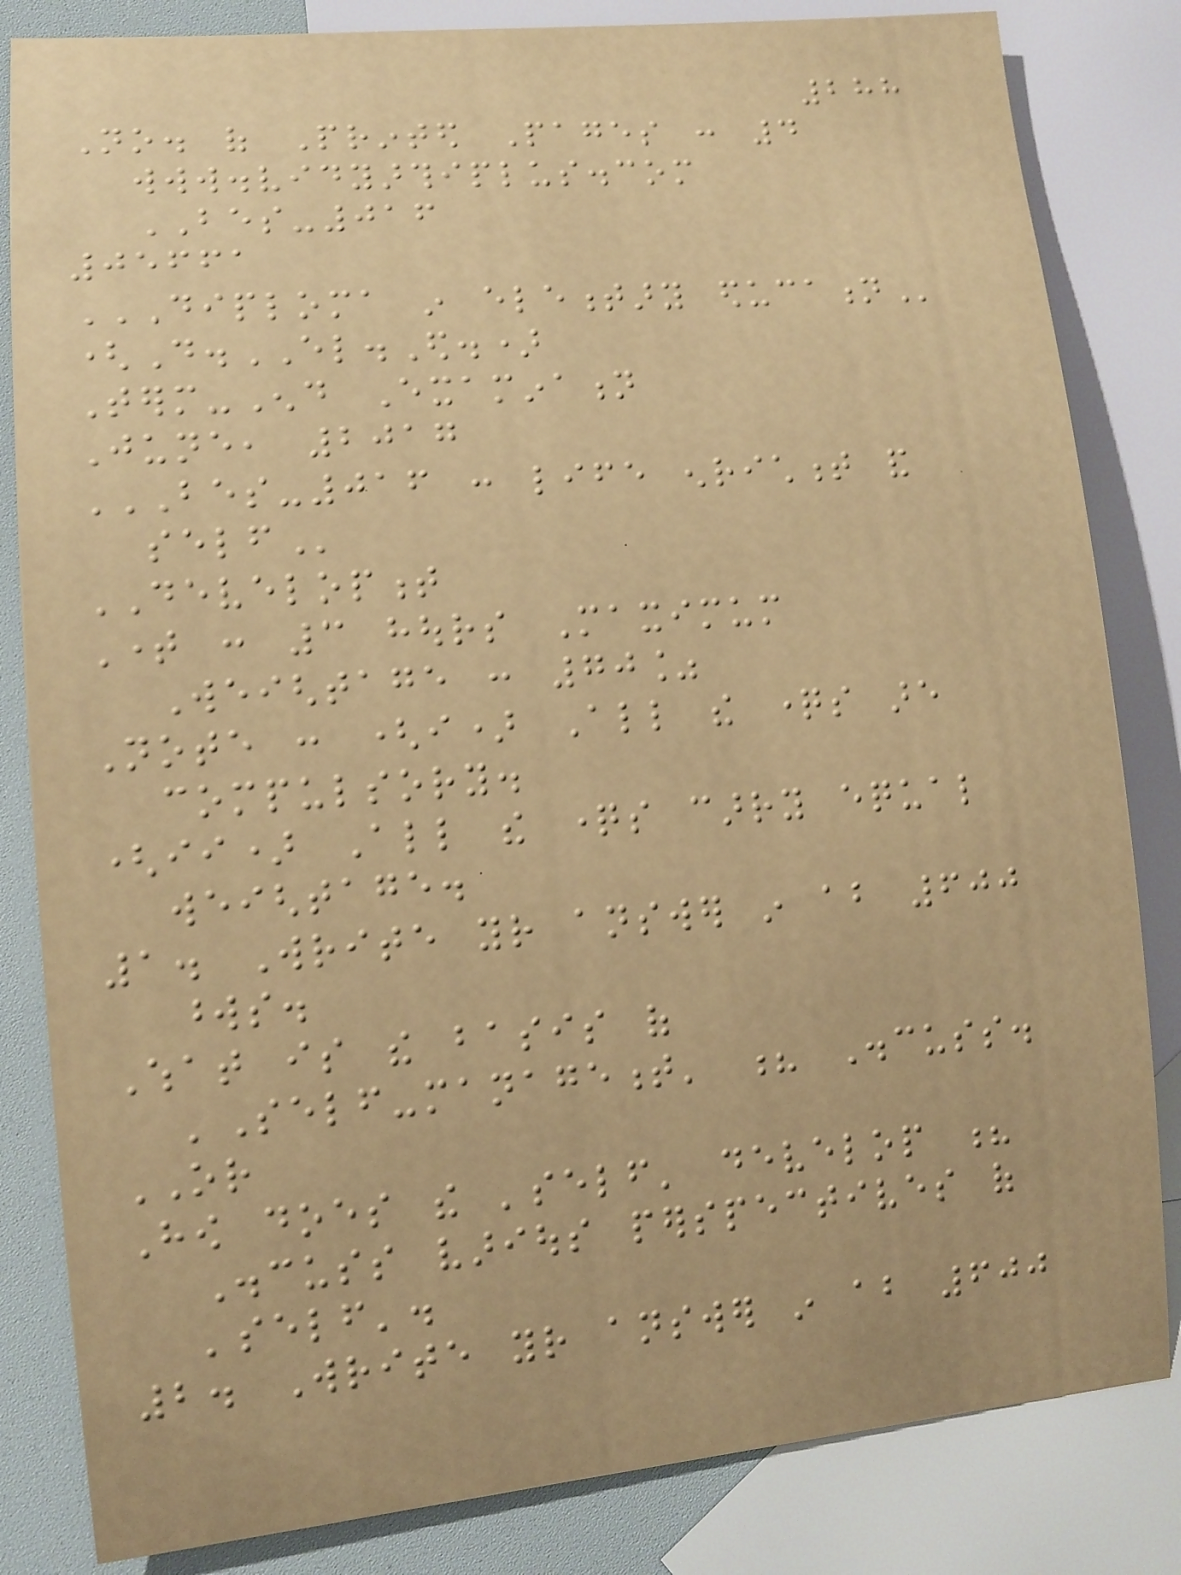288
No. of Printed Pages : 4
www.vidyarthiplus.com
BES-016
05661
DIPLOMA IN ELEMENTARY EDUCATION
(D.EL.Ed.)
Term-End Examination
June, 2017
BES-016 : LIFE ENRICHMENT AND
SELF
DEVELOPMENT
Time : 3 hours Maximum
Weightage : 70%
Note : (i) All the questions are
compulsory.
(ii) All the questions carry equal
weightage.
1. Write your answer in about 600
words.
What is the basis of
'Self-management' ? Discuss.
OR
How does the 'self' develop ?
Discuss various perspectives of
'self'.
2. Write your answer in about 600
